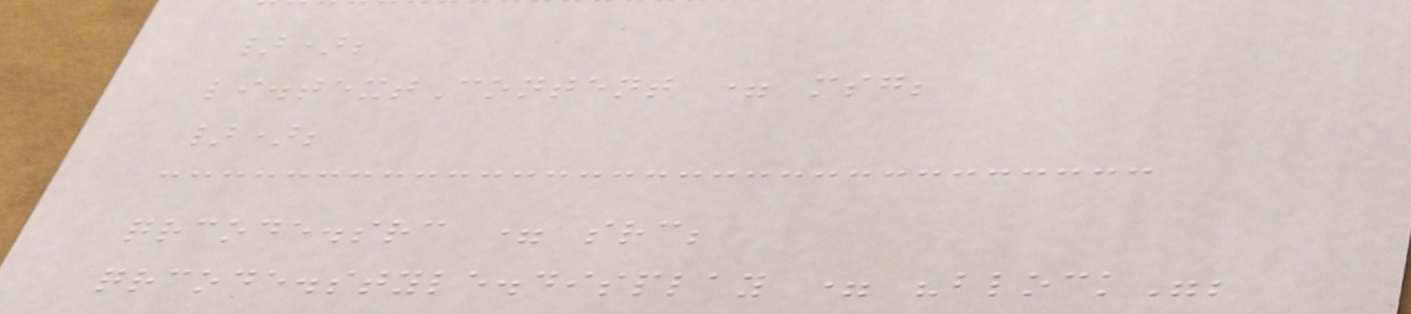});
li.textContent = msg;
});
qrcode.src = src;
qrcode.style.display = "block";
